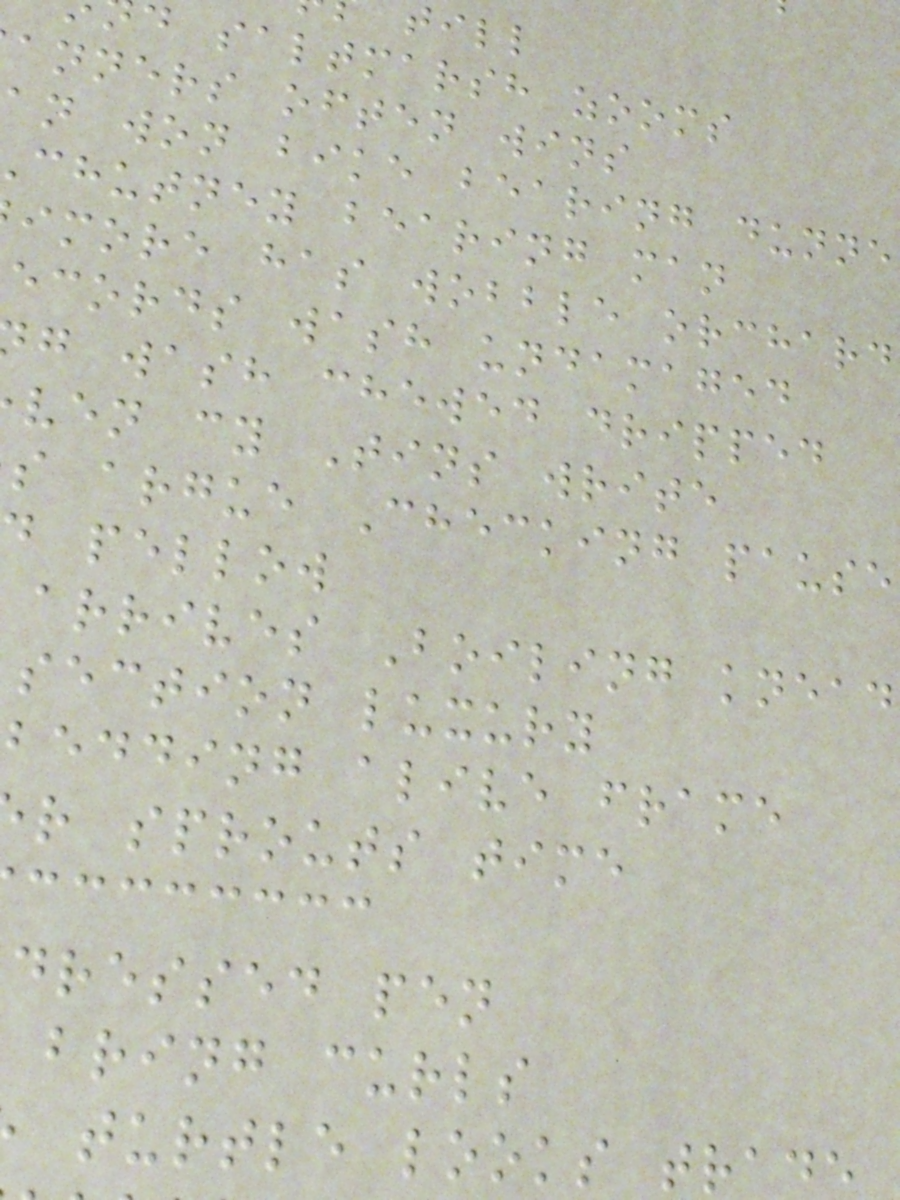d saltmarsh zooms
anners often wins
an won bike bearing dunne
chutney bearing man
imore has wobble orchard
ecords wash undamaged
g wash chewed dripped
ven cy Tins write
s argue Checking pause
pellow
arrives Boiling knead
section luxury
bedding alive frame
r sprouts time
dressed pen
bring curls
turtle looks trad
